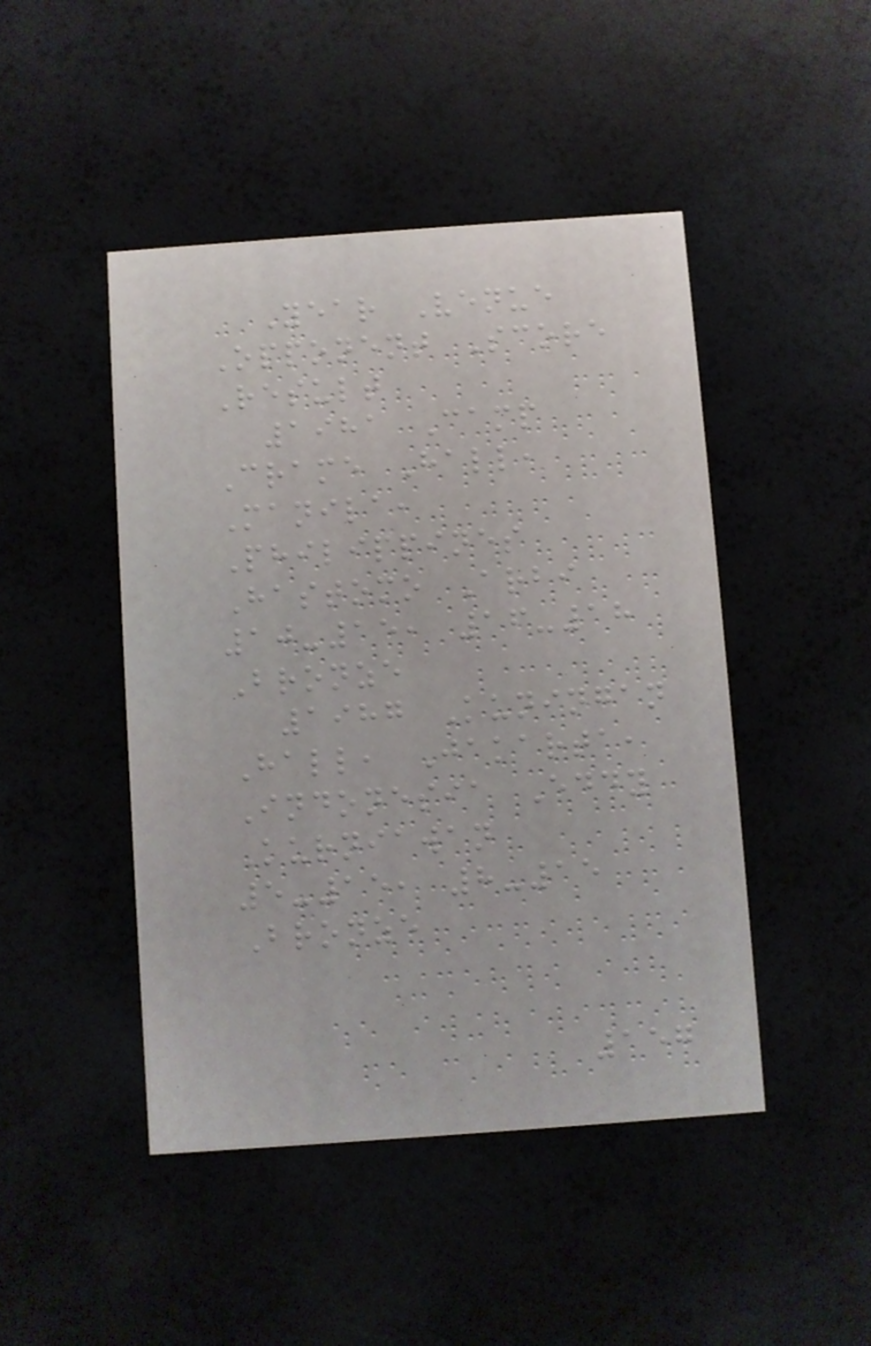Year Venue
Opponent Score
Result
1981 Camp
Crame Hall,
Manila,
Philippines
Hastomo Arbi
10-15, 16-18
Bronze
1987 Kuningan
Hall, Jakarta,
Indonesia Eddy
Kurniawan
5-15, 8-15
Bronze
157
